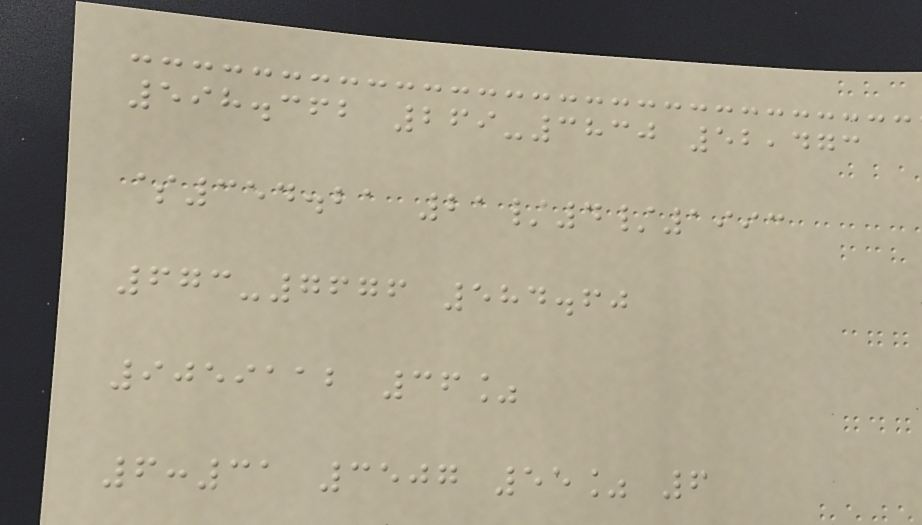598.362 269-3830 52,473
$354.21 21/4/1993
673-7676 584.60
9059112 36%
6:31 3507 55% 6
